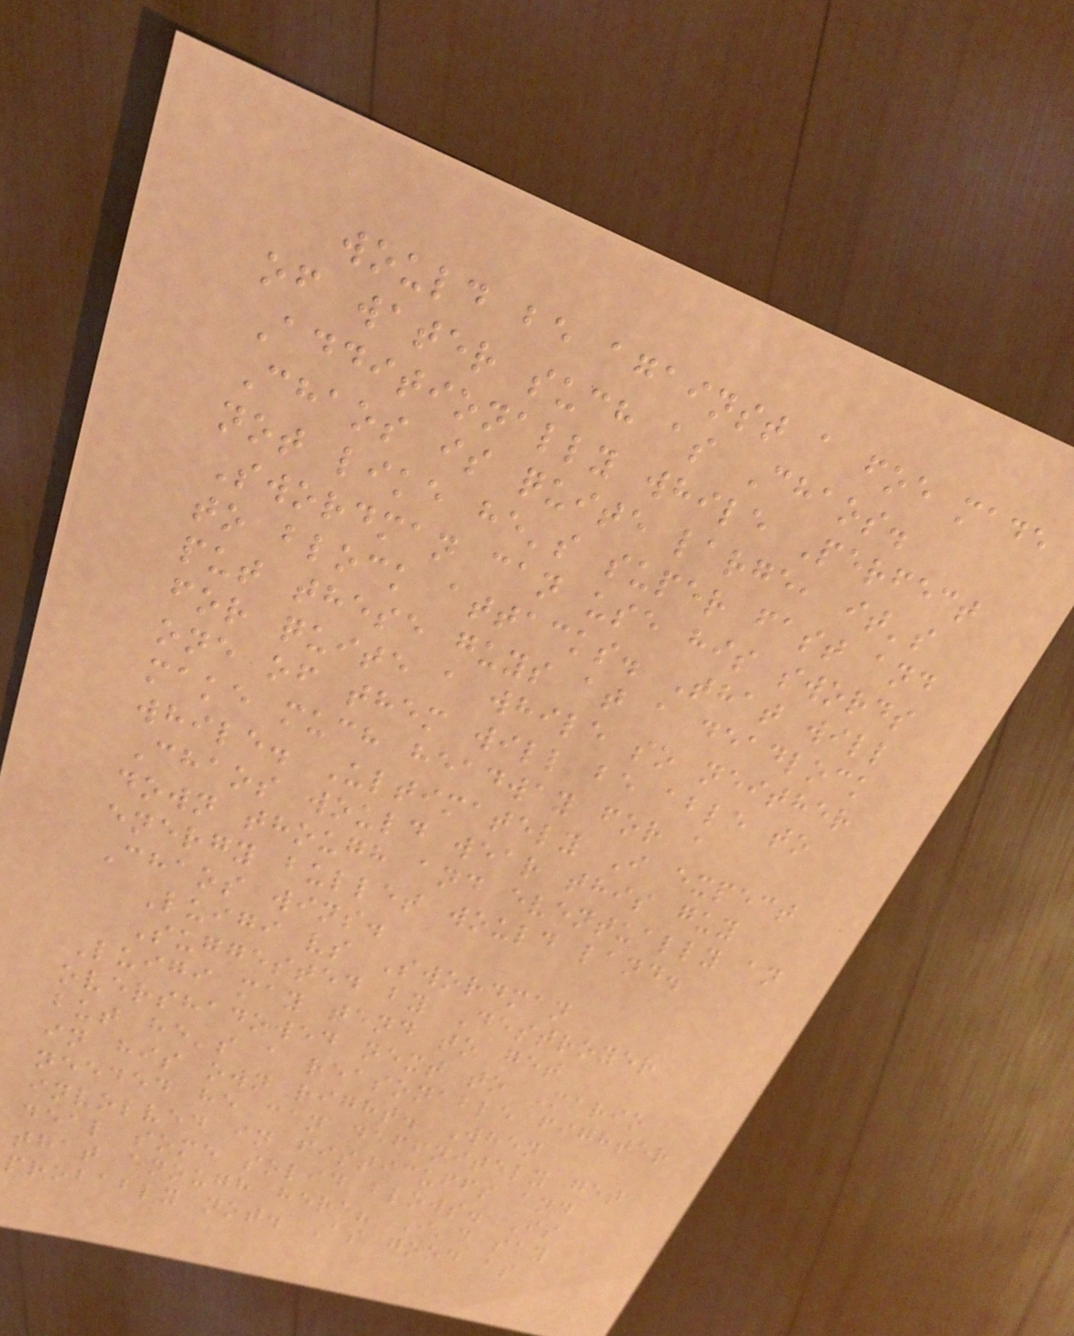would be against a foe made
of water such as Chaos.
Additionally while Perfect
Chaos is quite large, it's
not like he's super fast and
Swordman can use his swords
to block attacks. That will
put these guys at a deadlock
for quite a while so neither
one of them will be able to
make much headway for a
while. Ultimately I expect
Chaos would wear this guy
down though and eventually an
energy bullet would land.
Chaos wins.
Luigi vs Swordman
Suggested by Destroyer
Luigi may tend to get
overshadowed next to Mario
but he's a reasonable fighter
in his own right. When
needed he can definitely get
involved in fisticuffs and
deal some solid blows. Is
that enough here? I'd say
probably not. As good as
